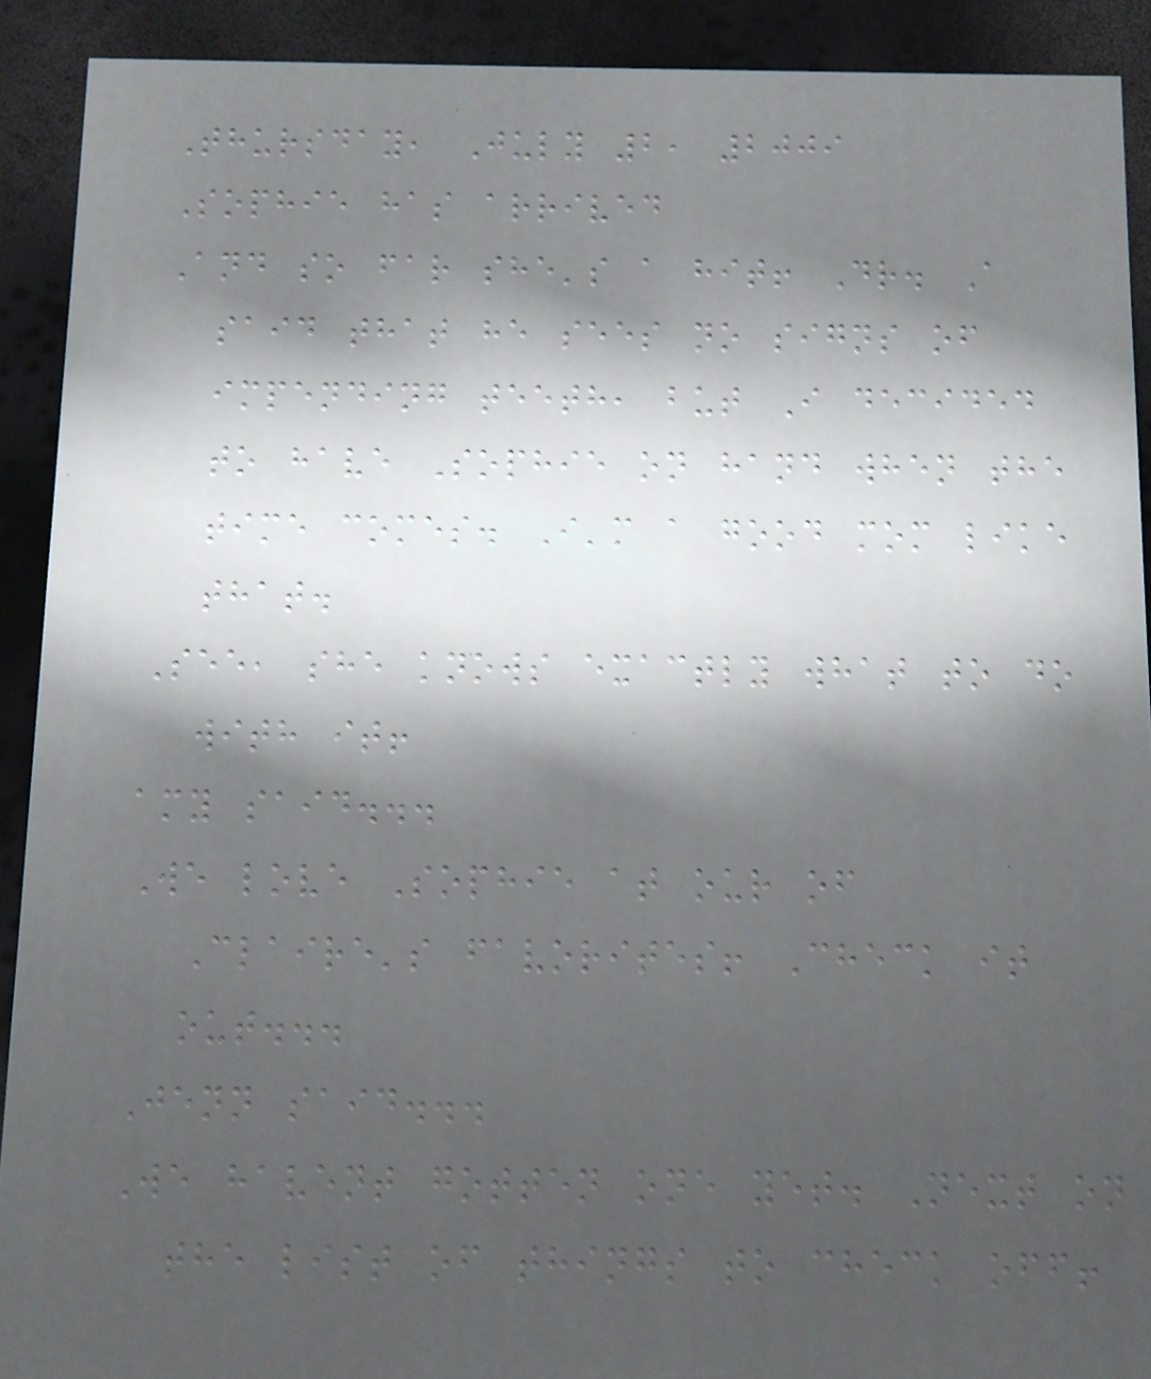Thursday, July 2, 2009
Sophie has arrived
And so far she's a hit! Dr. A
said that he sees no signs of
impending teeth, but I decided
to have Sophie on hand when the
time comes. I'm a good mom like
that.
See, she knows exactly what to do
with it!
amy said...
We love Sophie at our of
Claire's favorites! Check it
out...
Jenn said...
We havent gotten one yet. Next on
the list of things to check off!
